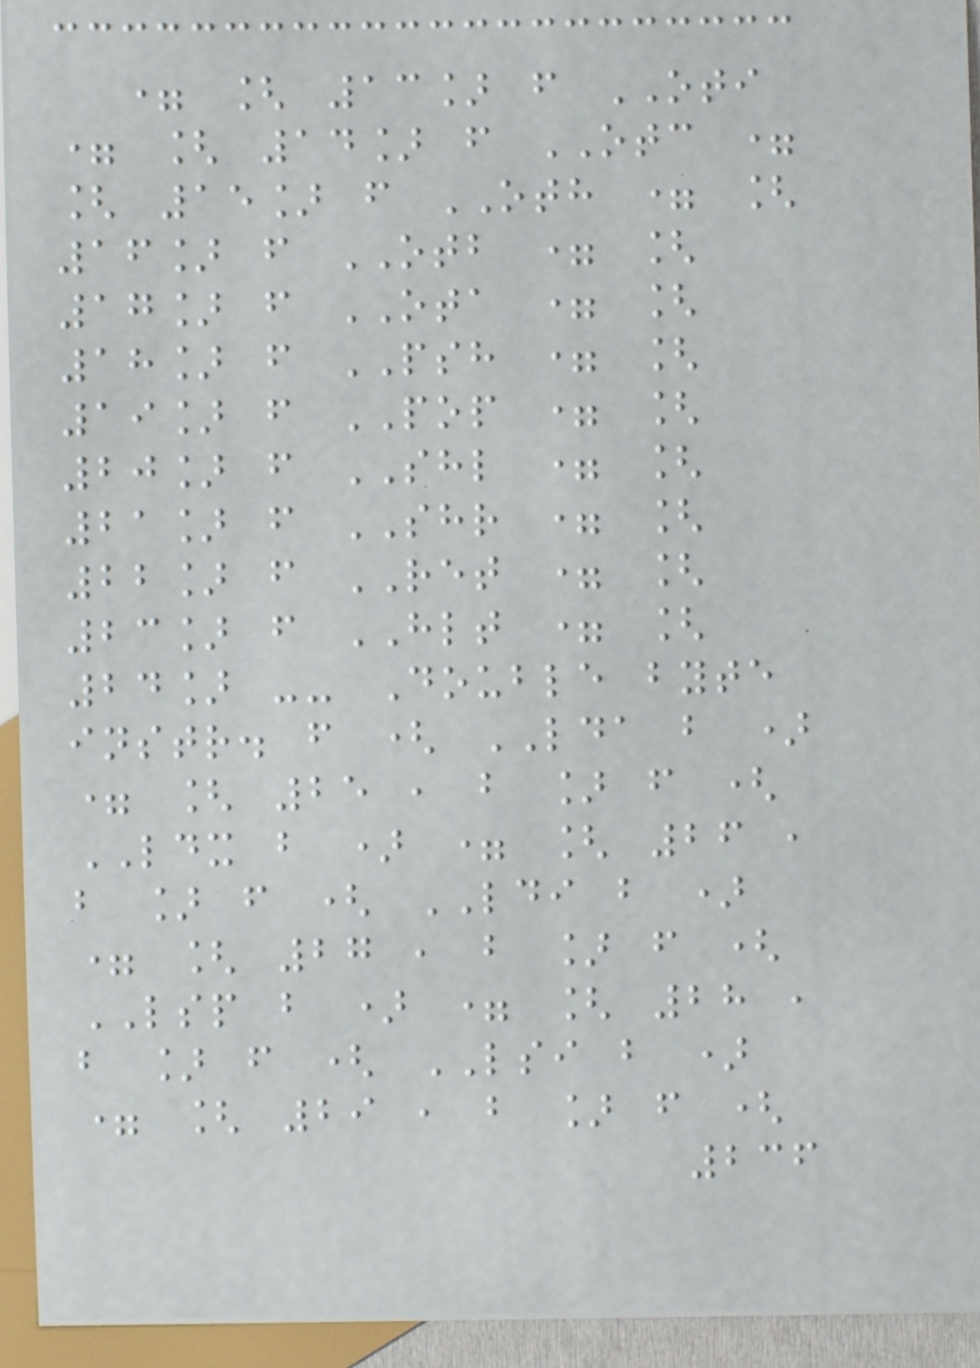= [ 13] f OTI
= [ 14] f OTC =
[ 15] f OTH = [
16] f OTB = [
17] f OTA = [
18] f PSH = [
19] f POP = [
20] f SHL = [
21] f SHR = [
22] f RET = [
23] f HLT = [
24] -- Double byte
instr. f ( LDA b )
= [ 25 , b ] f (
LDX b ) = [ 26 ,
b ] f ( LDI b )
= [ 27 , b ] f (
LSP b ) = [ 28 ,
b ] f ( LSI b )
= [ 29 , b ] f (
236
